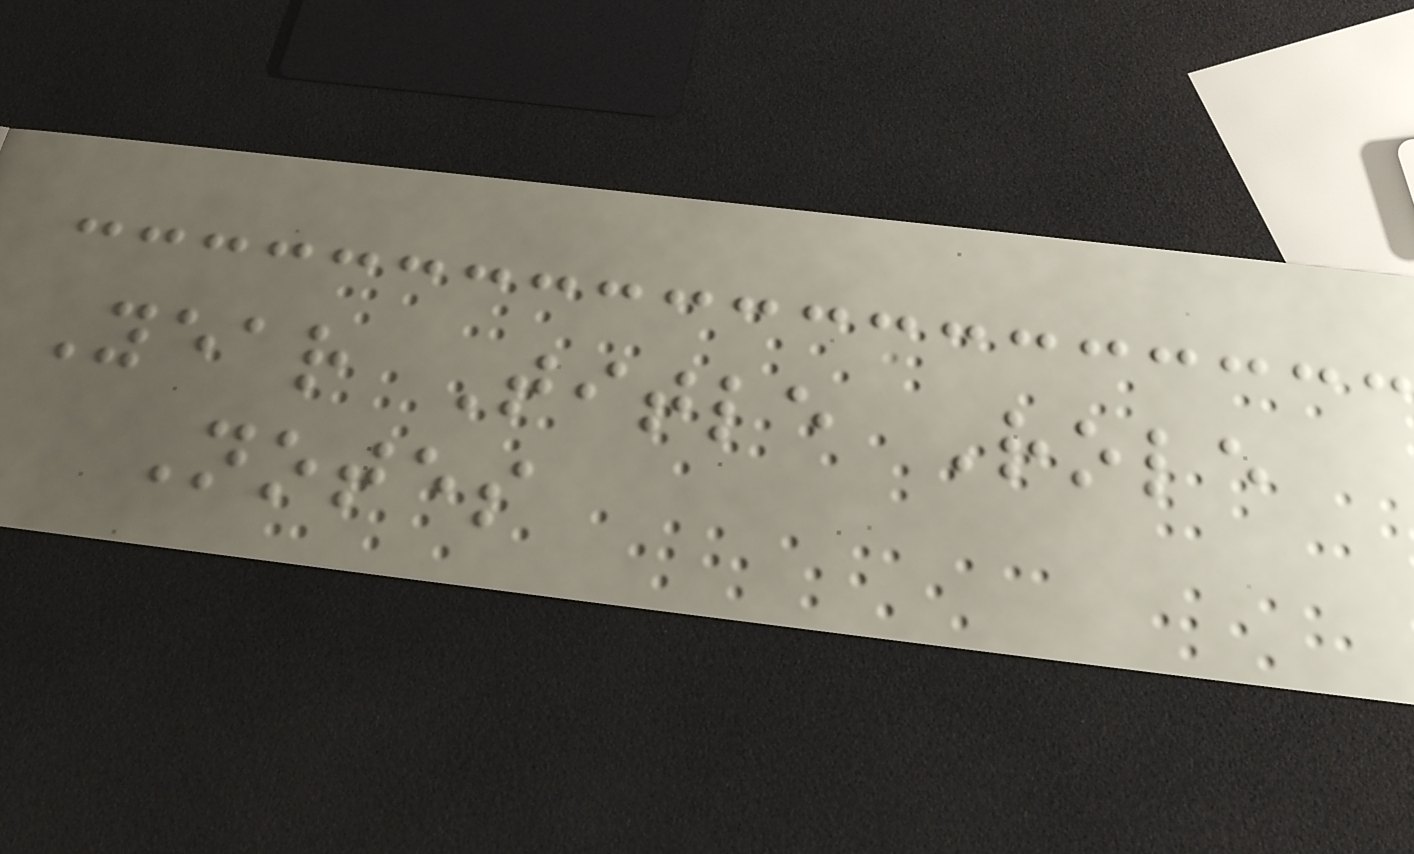Year Title Role
Notes
